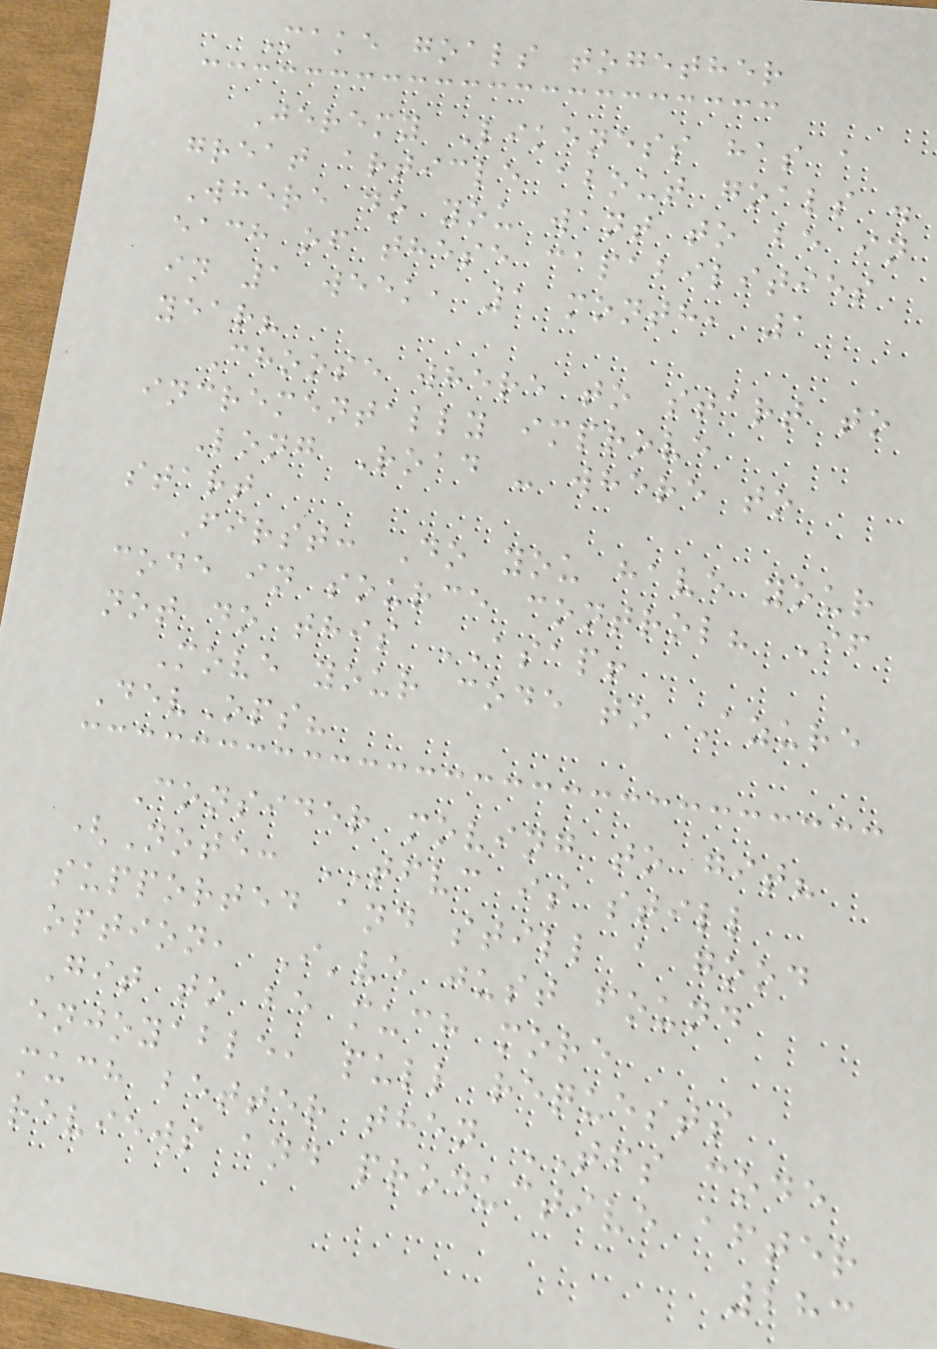Make goals together
Jeremy Likeness has a
great article about goals .
Where do you want to be in
each of these capabilities
in 1 week, 1 month, 1
year?
Choose where to start to
incrementally improve
Long Road - where to
start
First: Do you have your
code in source control? If
not do this ASAP!
Move your code to Azure
DevOps?
Consider moving to git?
(Note: TFVC is still
supported and still a good
option, I've just found
Git to be much more
enjoyable, pull requests
much better then TFS code
reviews and productive after
283
